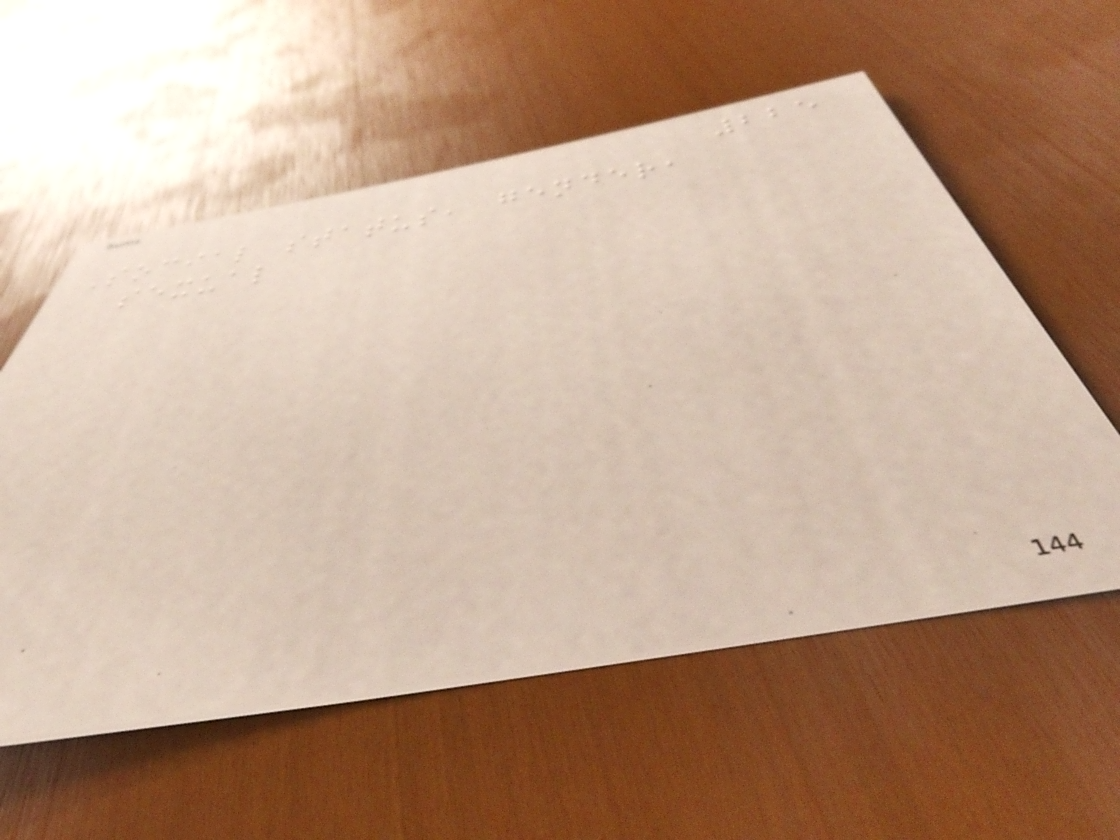225
Social status, gender,
sexual
